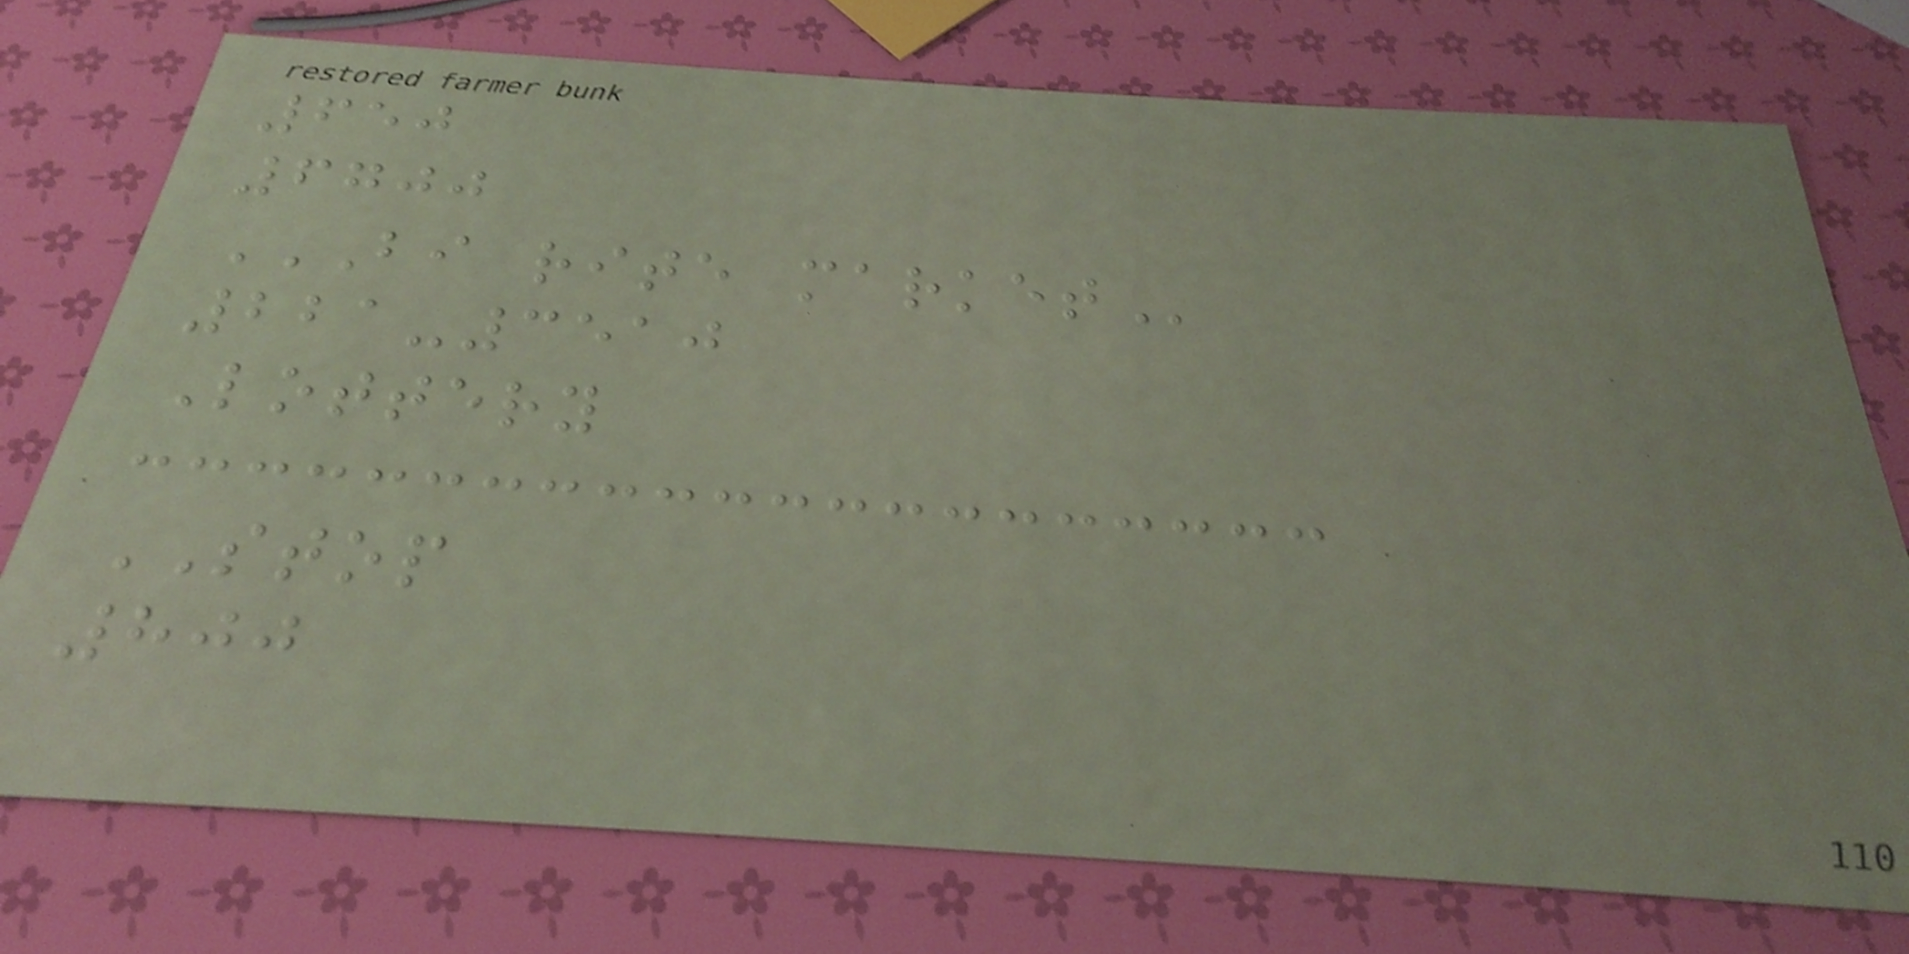650
6700
BI RITE MARKET
221-3510
Lottery
STOP
800
